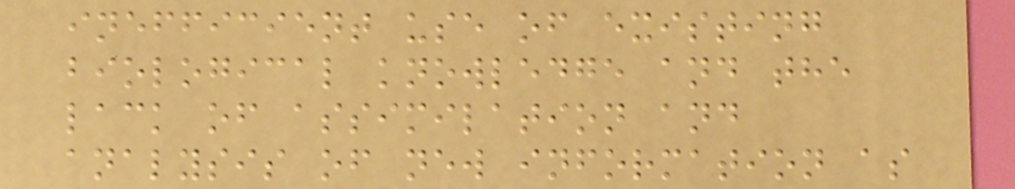inefficient use of existing
biological knowledge and the
lack of assimilation and
analysis of new information as
